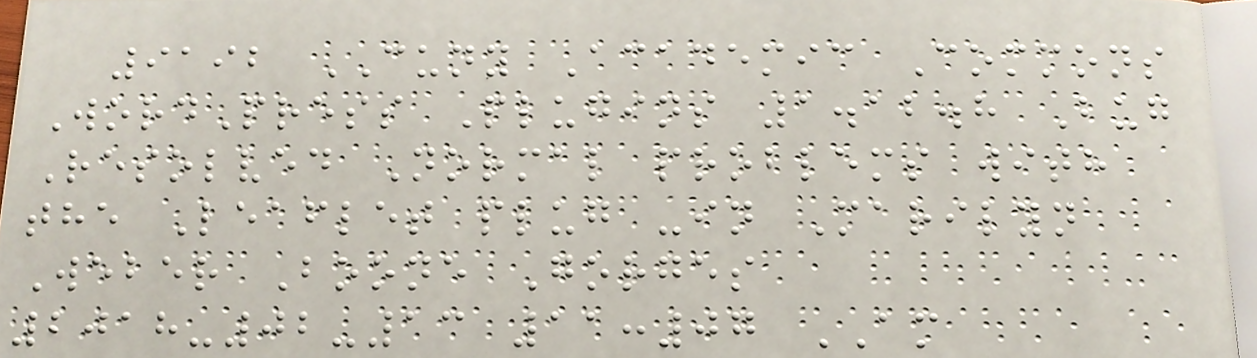9192 CUNY Academic Commons
WordPress Plugins 1.12.8 Bug
Resolved Normal problems with
the Leaflet plug -in Marilyn
Weber Boone Gorges
2018-02-13 11:07 AM
